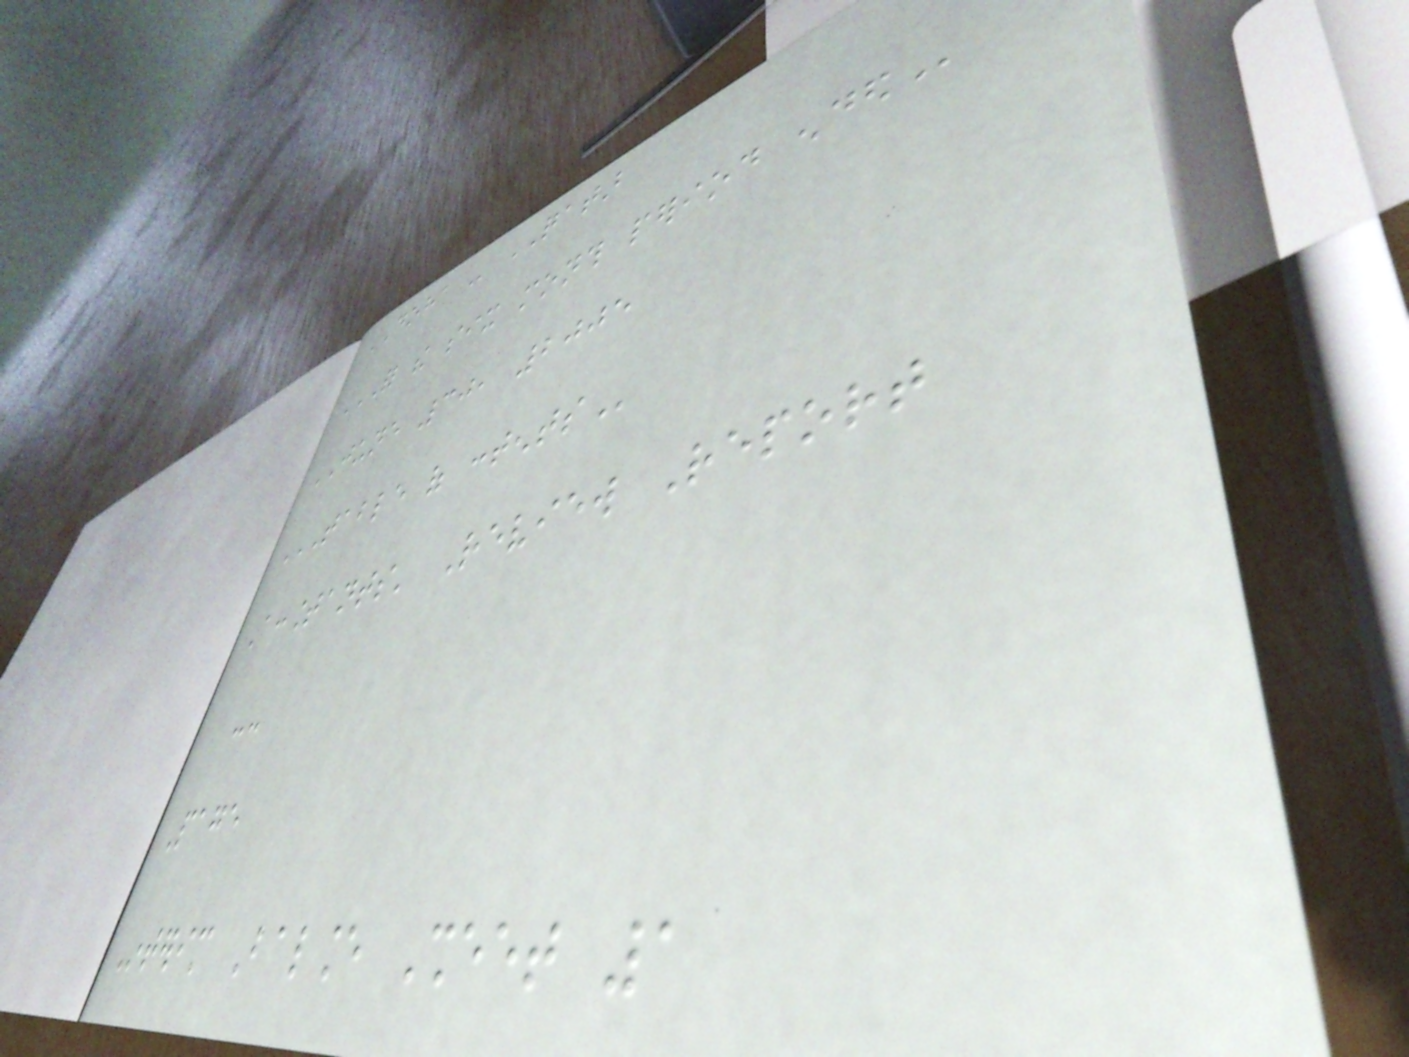DOHA - QATAR
FOR THE SIX MONTH PERIOD ENDED
JUNE 30, 2005
TABLE OF CONTENTS
Accountants' Review Report
--
Page
Interim Balance Sheet 1
